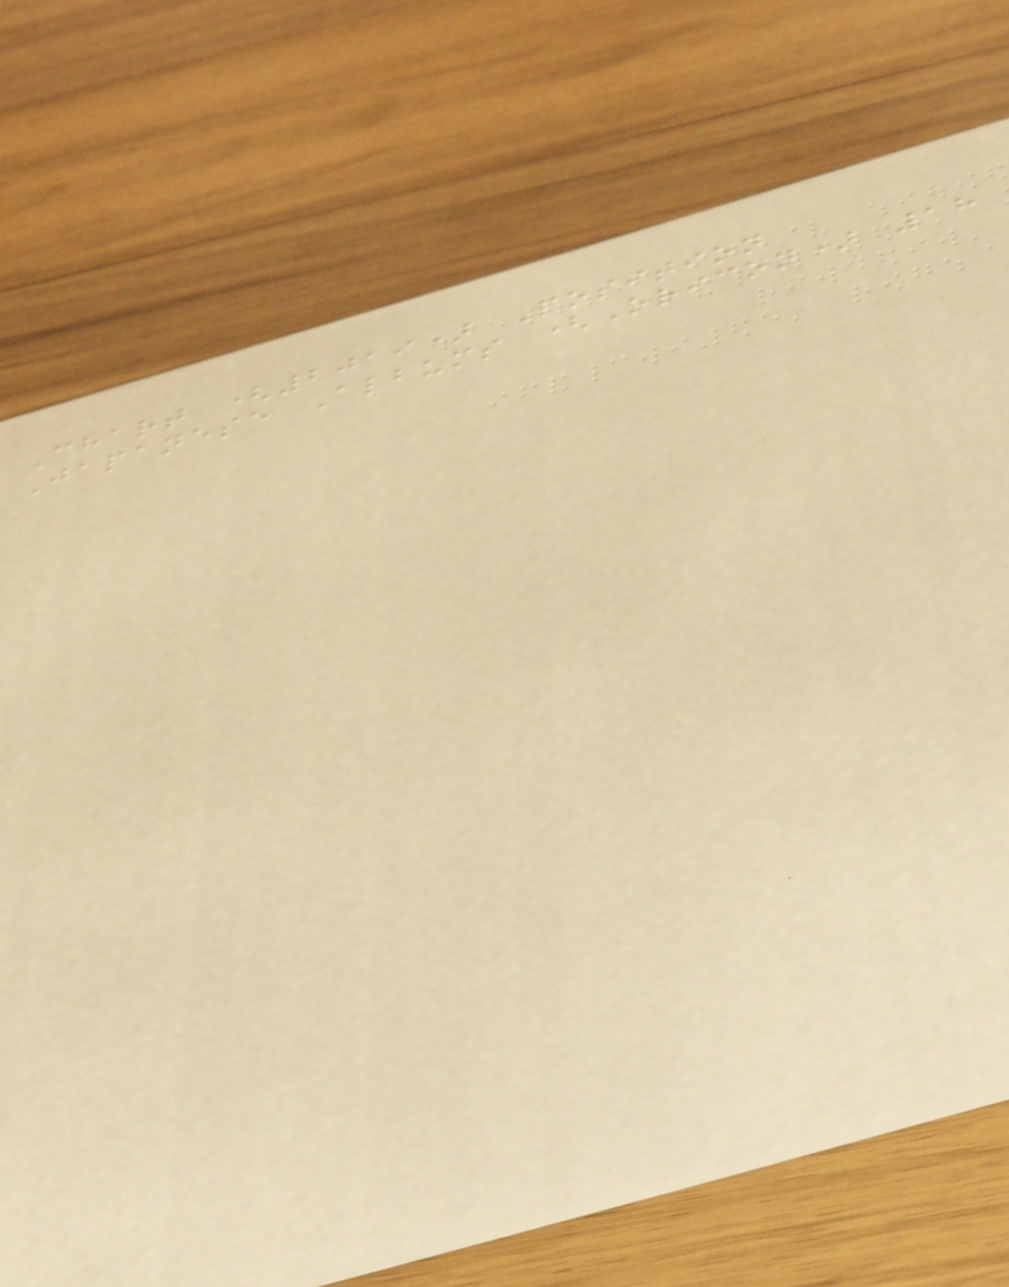Chart (2019) Position
Japanese Albums (Oricon) 18
